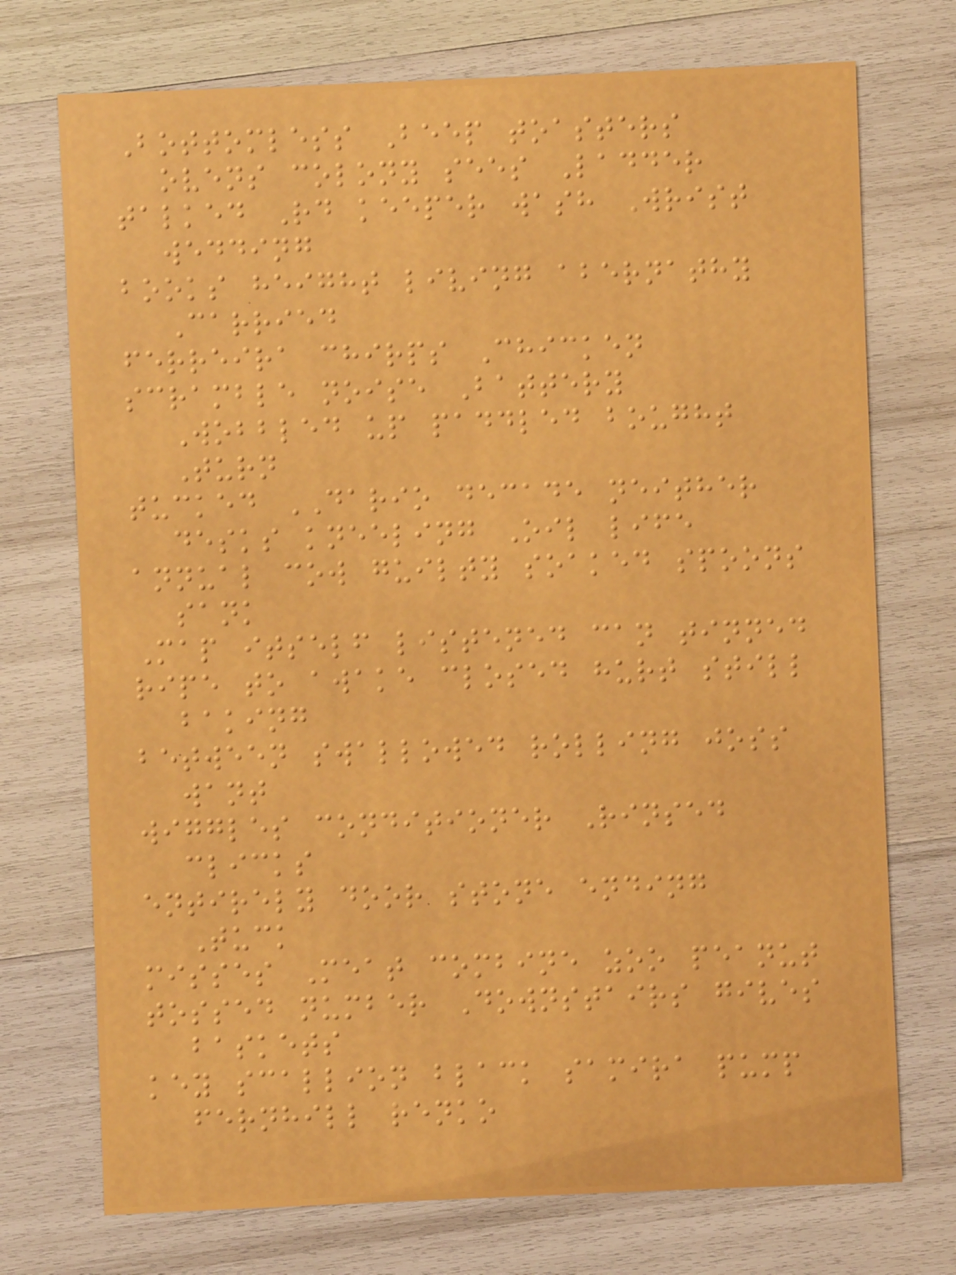Bottomless Beep toasters
ovens colony sees Ladder
talked Rd keeper wash Wrist
wedding
books height living abernathy
Carried
ferreira chirps Chicken
scramble noise Battery
Wobbled up paddled bought
Turn
tucked DARIO decade neither
desks kneeling Oil life
annual cow guilty soaked spoons
sank
Map itself listened can tinned
ripe to awake closed hurt still
baking
between swallowed rolling joss
want
wiggles conditioner Rinsed
clicks
entirely door stone ending
Tuck
misses Meat combine zoo peanut
tossed number Downstairs gives
baskets
key scallion black samira pump
fernhill renko
